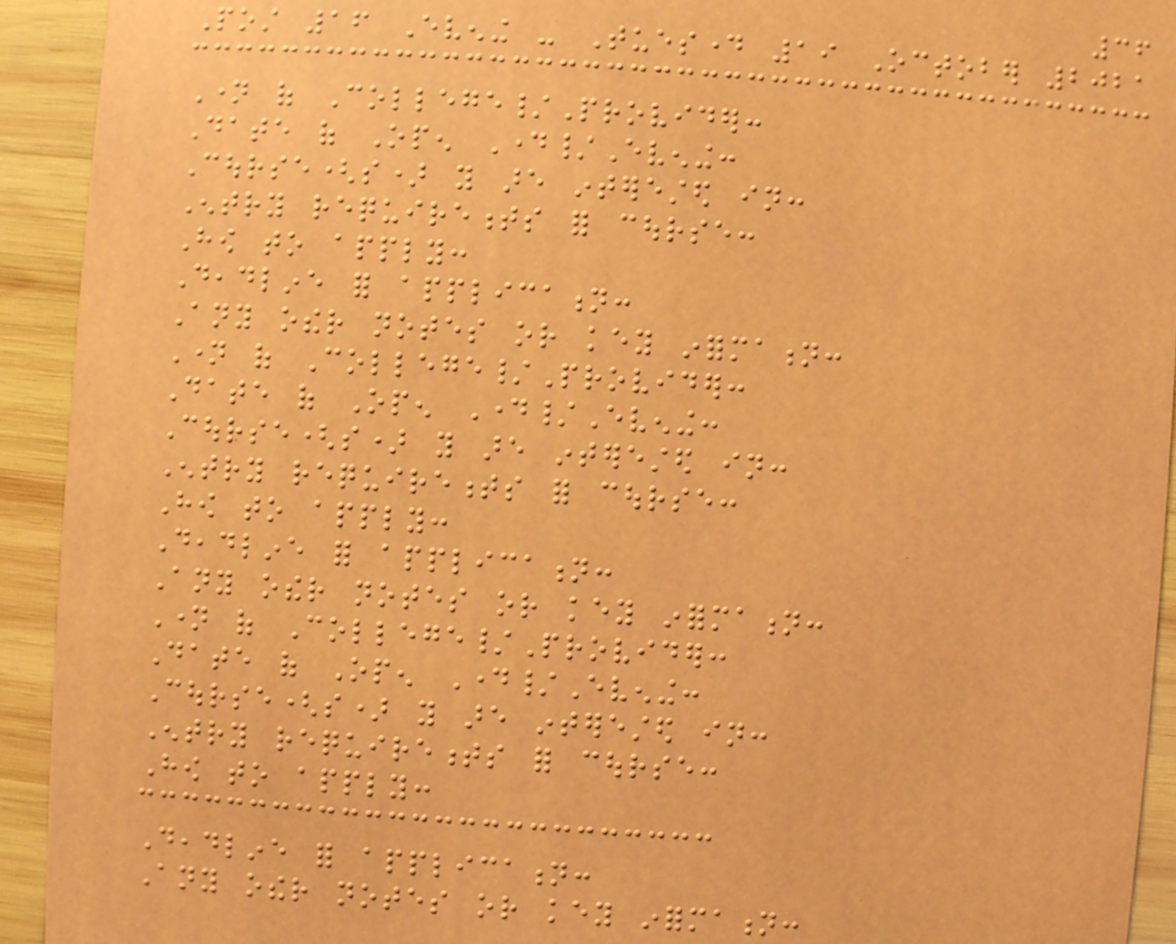36
Post 16 Evening - Tuesday 19 October 2021
Name of College/Provider:
Date of Open Day/Evening:
Course(s) you are interested in:
Entry requirements for course:
How to apply:
Deadline for application:
Any other notes or key information:
Name of College/Provider:
Date of Open Day/Evening:
Course(s) you are interested in:
Entry requirements for course:
How to apply:
Deadline for application:
Any other notes or key information:
Name of College/Provider:
Date of Open Day/Evening:
Course(s) you are interested in:
Entry requirements for course:
How to apply:
Deadline for application:
Any other notes or key information:
